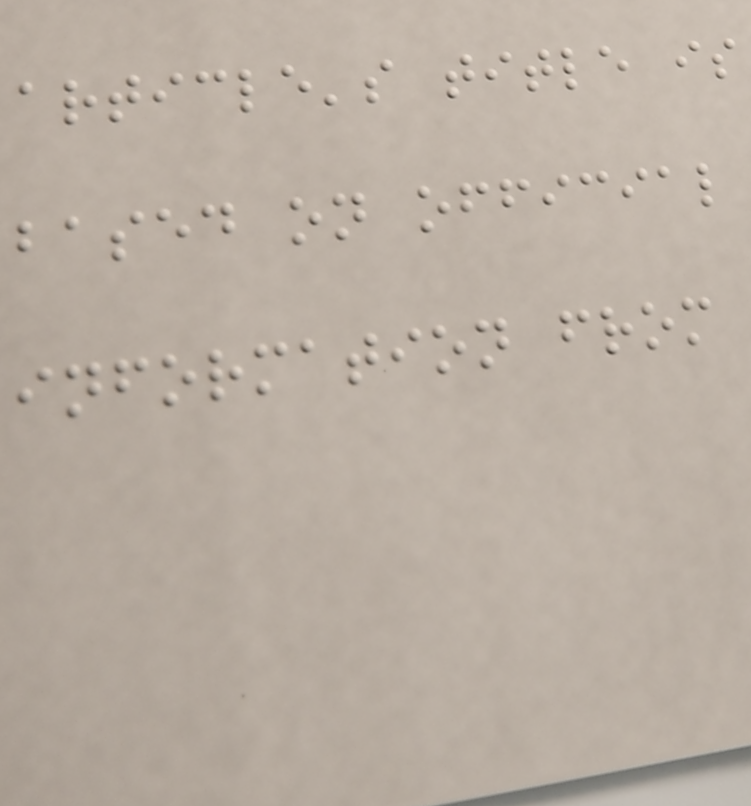article's title is
based on official
information from
